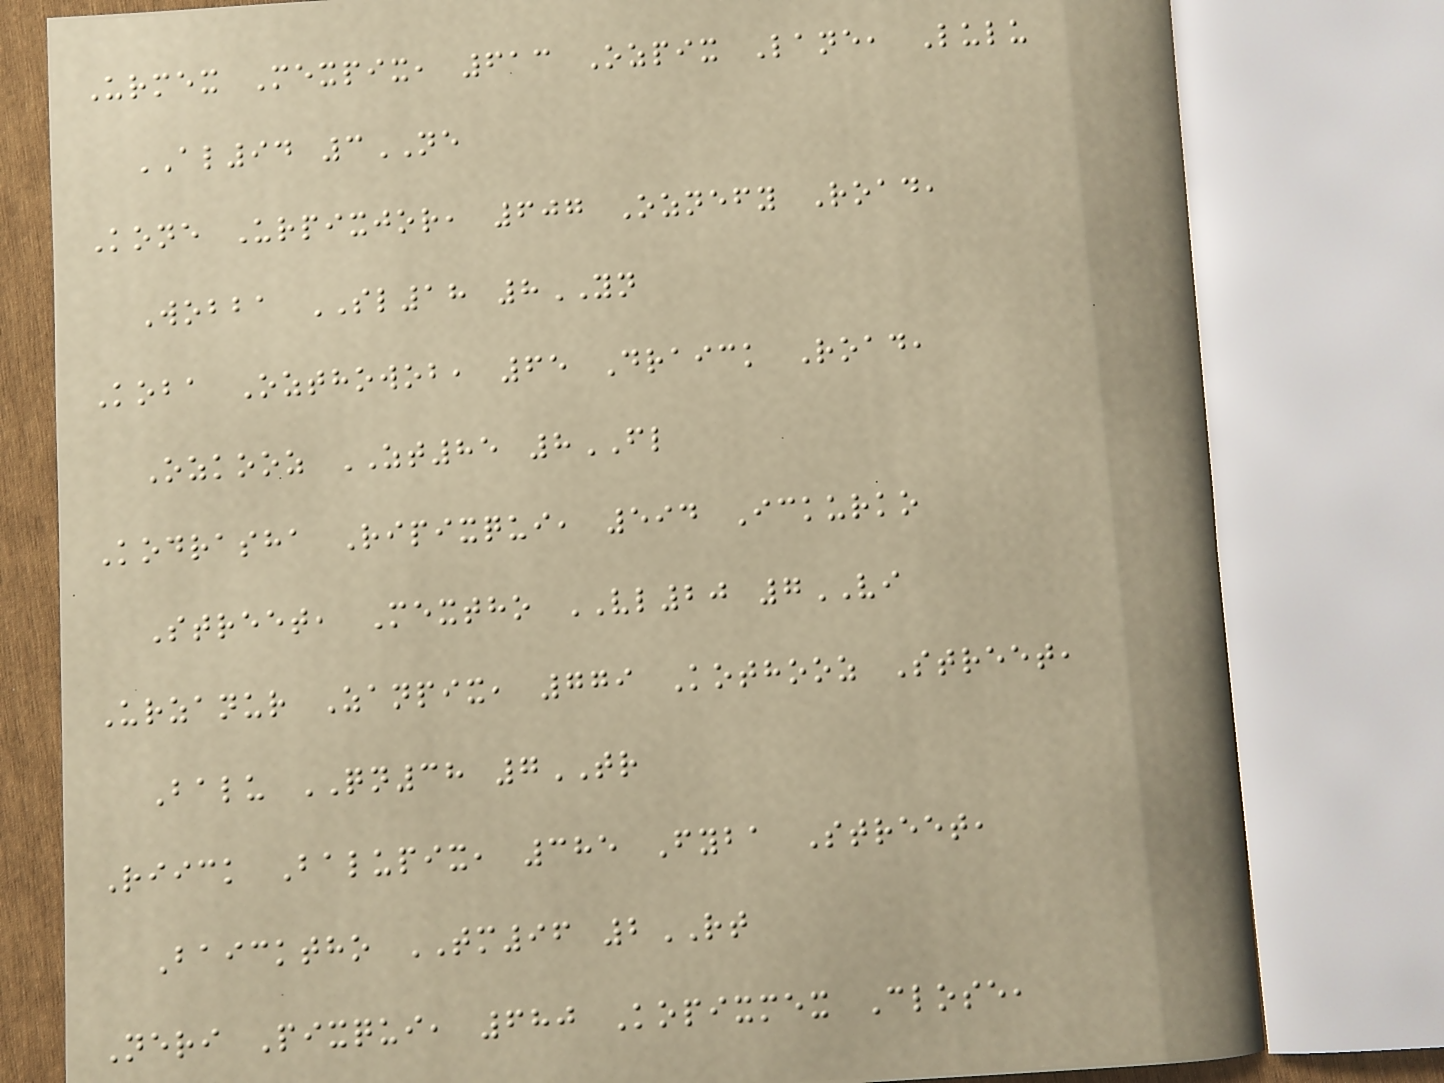Urmex Mexpix, 613 Ozpix Lane, Lulu
AL94 3NE
Kone Urpixjor, 607 Oznefy Road,
Wobba SL18 8YN
Koba Ozthowob, 65 Draick Road,
Ozkooz ZT85 8FL
Kodrasha Ripixqui, 594 Ickurko
Street, Mextho VL20 7VI
Urzanur Zanpix, 779 Kothooz Street,
Balu QN38 7TR
Riick Balupix, 385 Fyba Street,
Baicktho TM96 2RT
Neri Pixqui, 680 Kopixmex Close,
